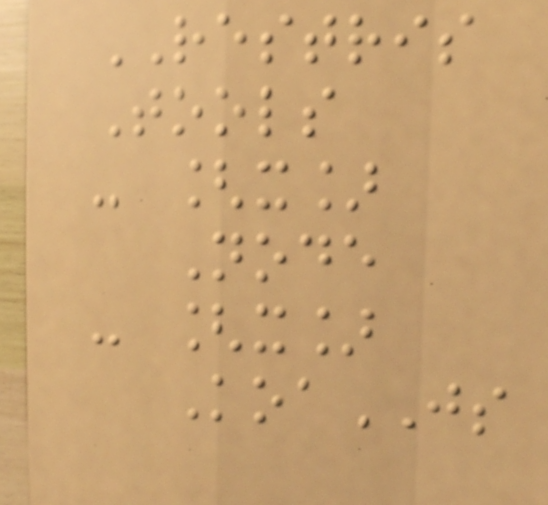RESTRIS
Tools
- [x]
Node
- [x]
KoaJS
